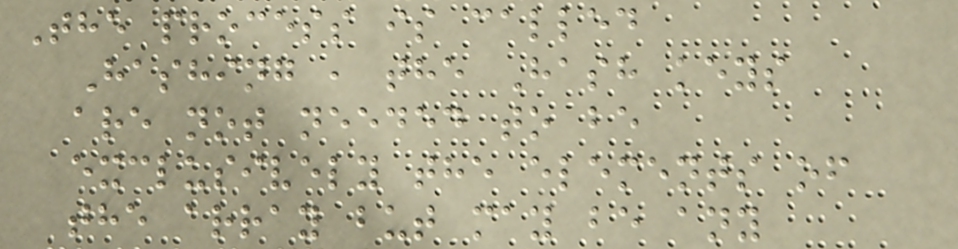The process is called
Hashing , the Hash keys
are not needed to be
exclusively the elements of
the array but may be any
